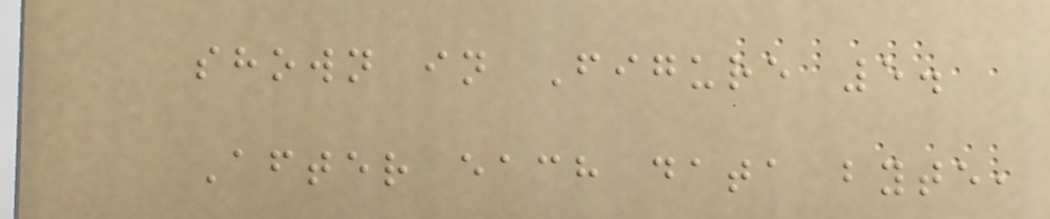shown in Figure 5.
After each data byte,
